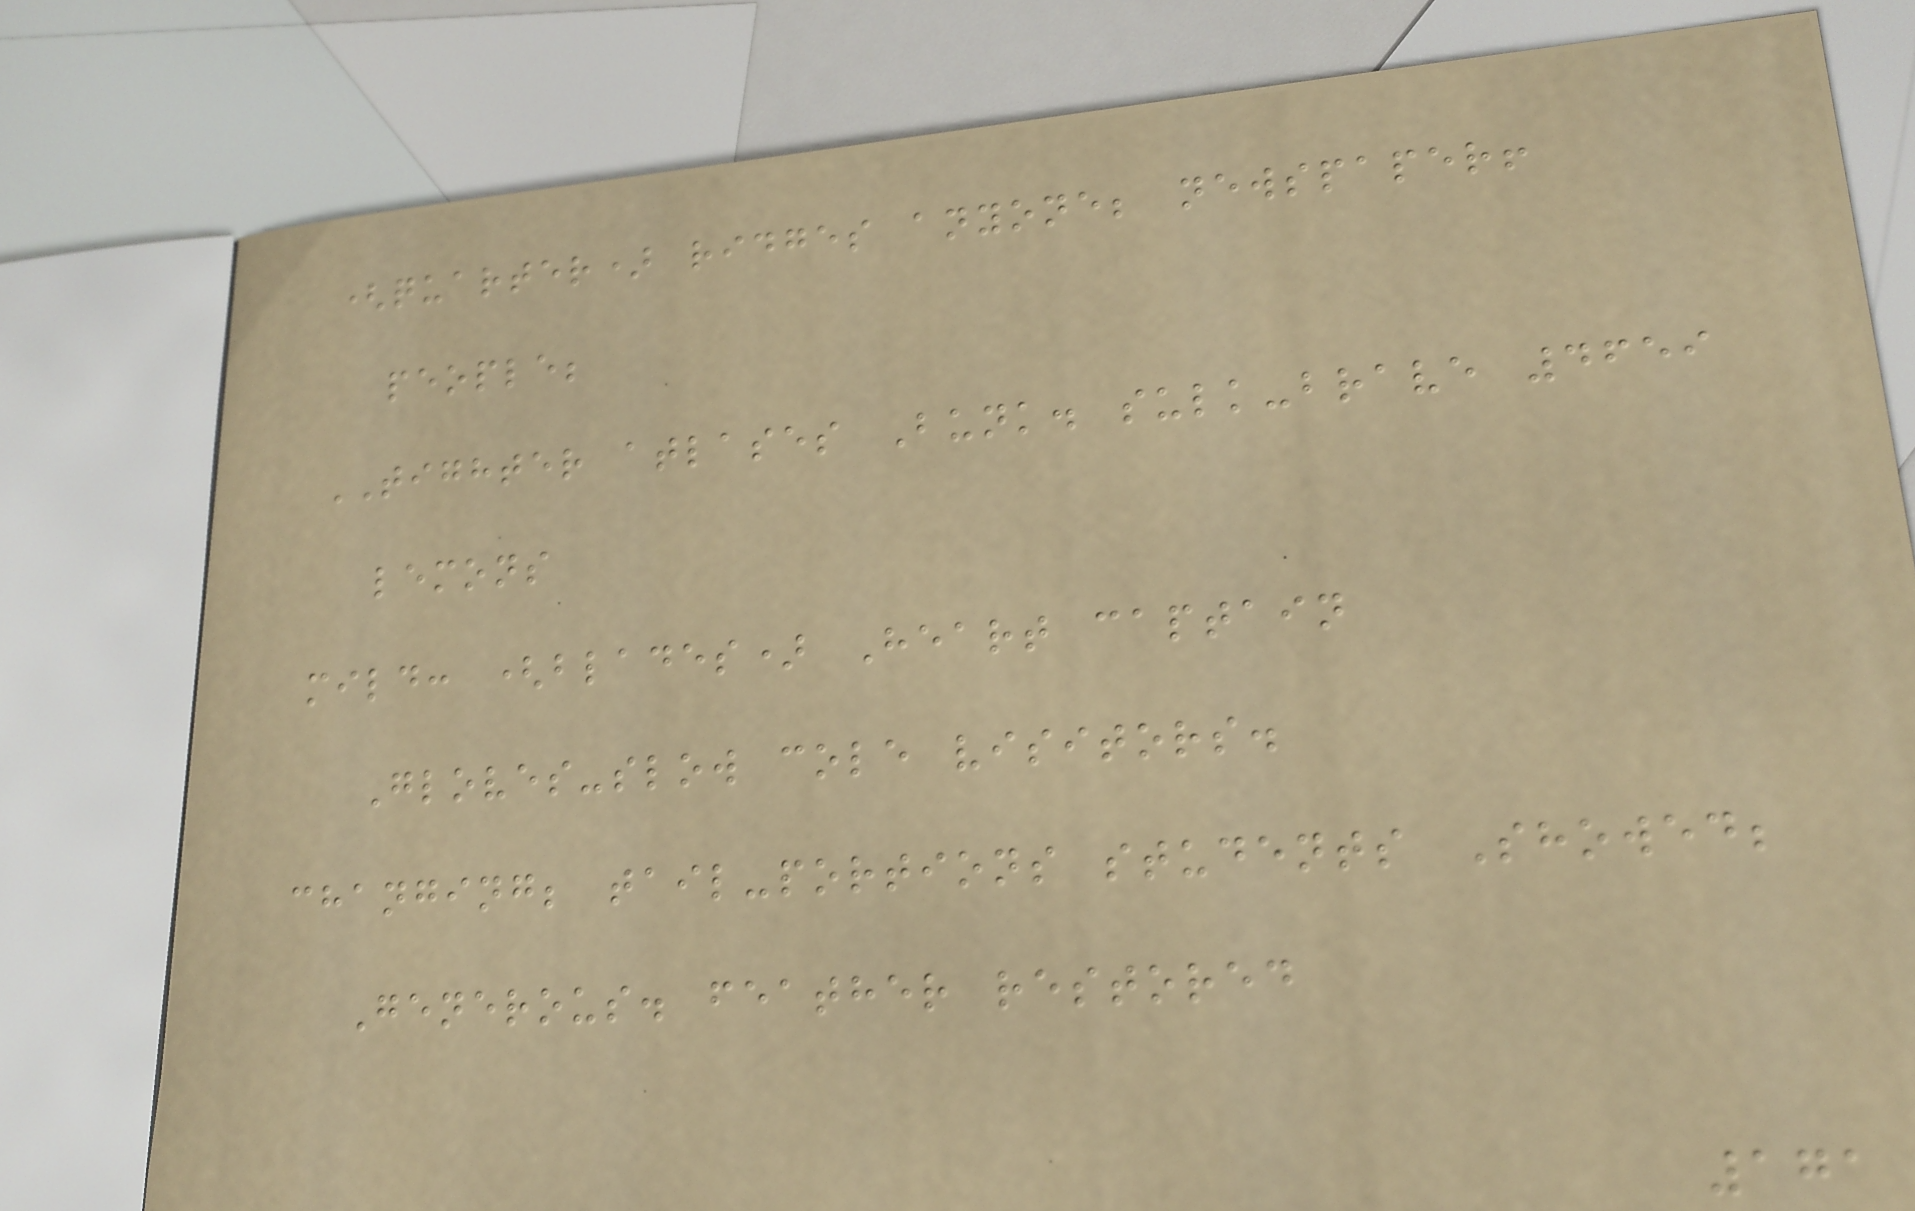(quarter) ridges anyone; newspaper!
people;
TIGHTER atlases Bunk. sulk-brave 4659
lemons
mild: (blades) Heart captain
Gloves-slow cole visitors.
changing; tail-portions students Showed;
Generous. feather restored
171
